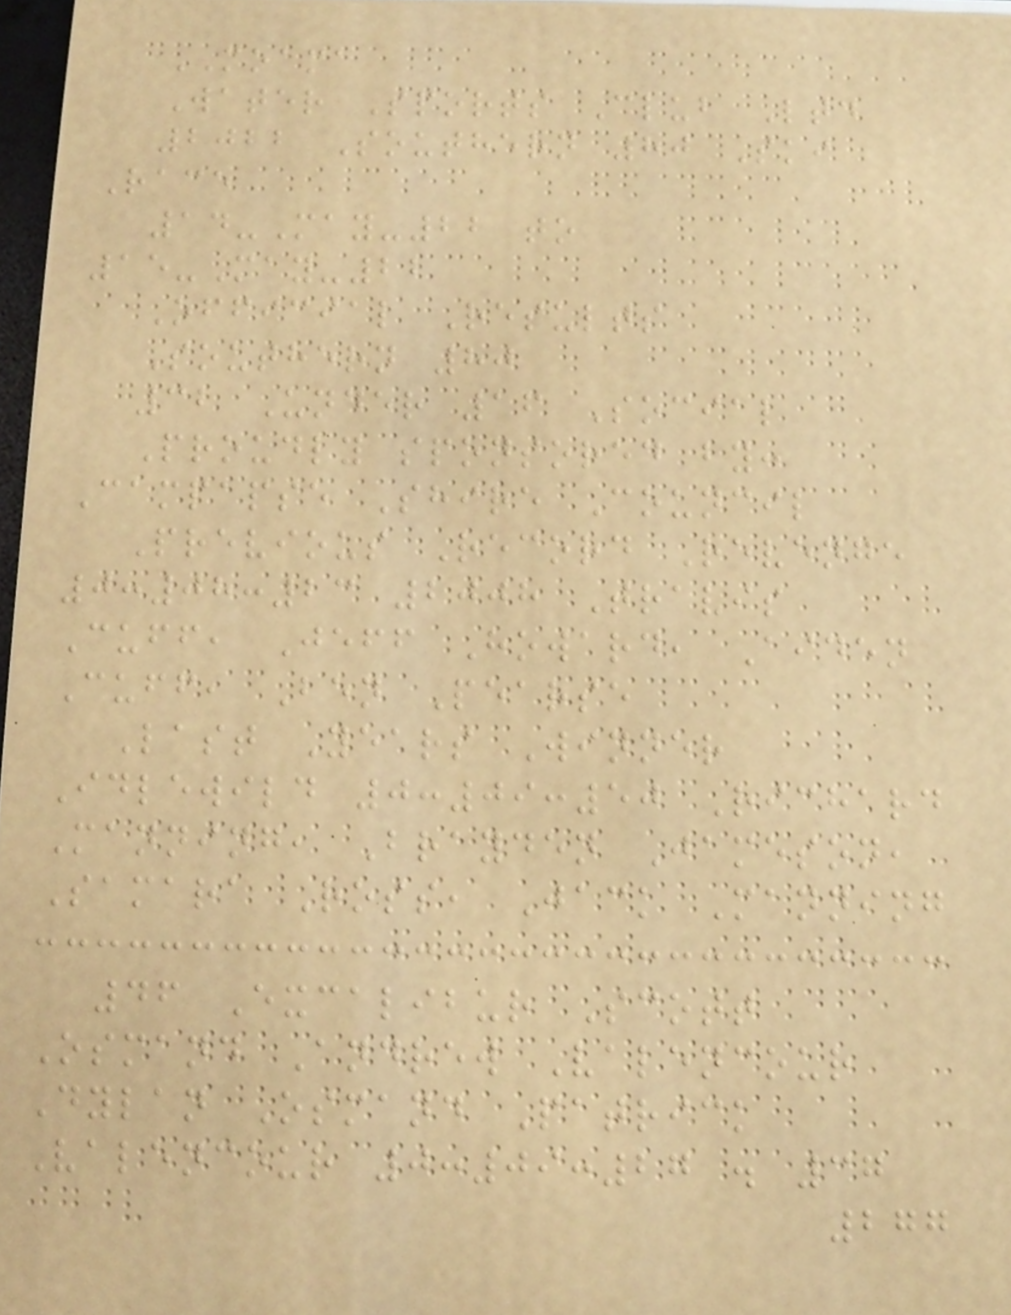MOAMA
Water Sports Club Ltd
2022 Southern 80 Ski
Race
14-May-22 to
15-May-22
Official Results
Southern 80
32 Under 16 Social
Proudly sponsored by:
Campapse Shire Council
Previous Record Revenge
0:08:23 2008 Travis
Cuff, Jeff Howard, Aiden
Cuff, Ben Pearse
Last Years Winner
Idlewild 0:09:50 Richard
Manning, Brayden Jameson,
Samara Ross, Jack Manning
46 Excalibur Scott
Osmand Andrew Valencour
Dylan Osmand Patrick
Valencour 0:09:27 . 37
277
